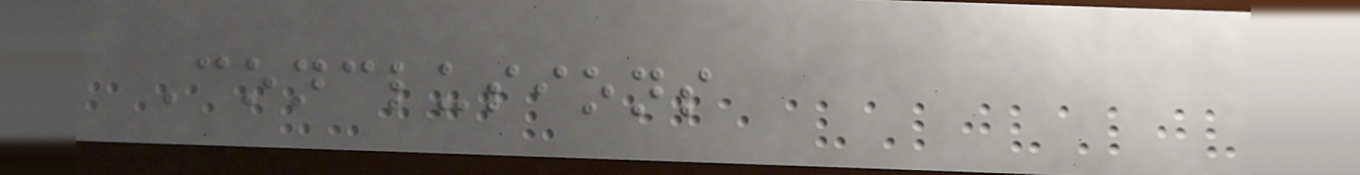Conclusions
